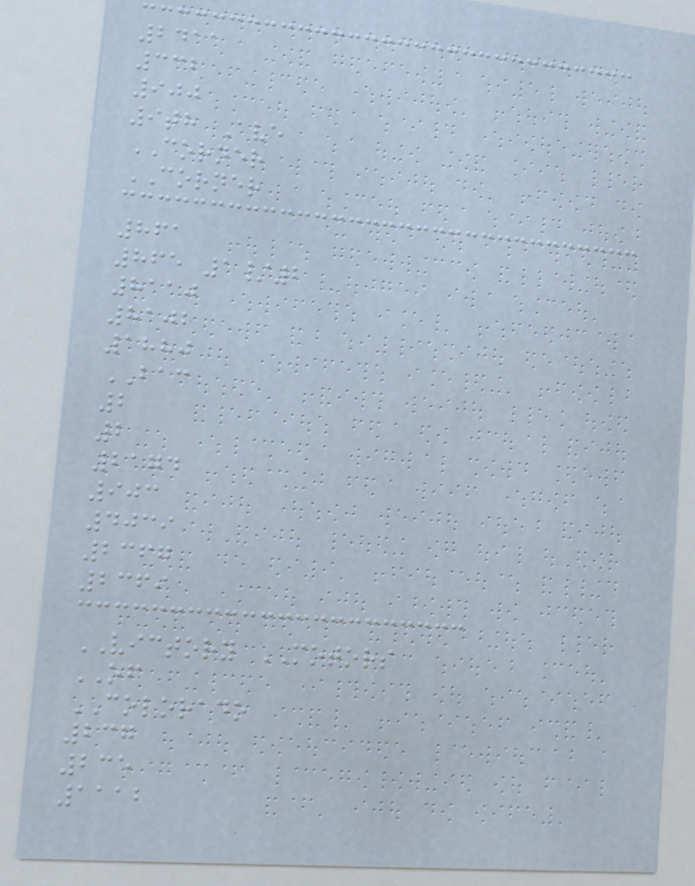2411
332
900
9th Ave
CORNER
CORNER
861
865 1/2
8110
8102
1880
BAC
2
2
2174
903
4039
2367
2369
VICTORY MOTORS
OF
COLORADO
237
235
1112
